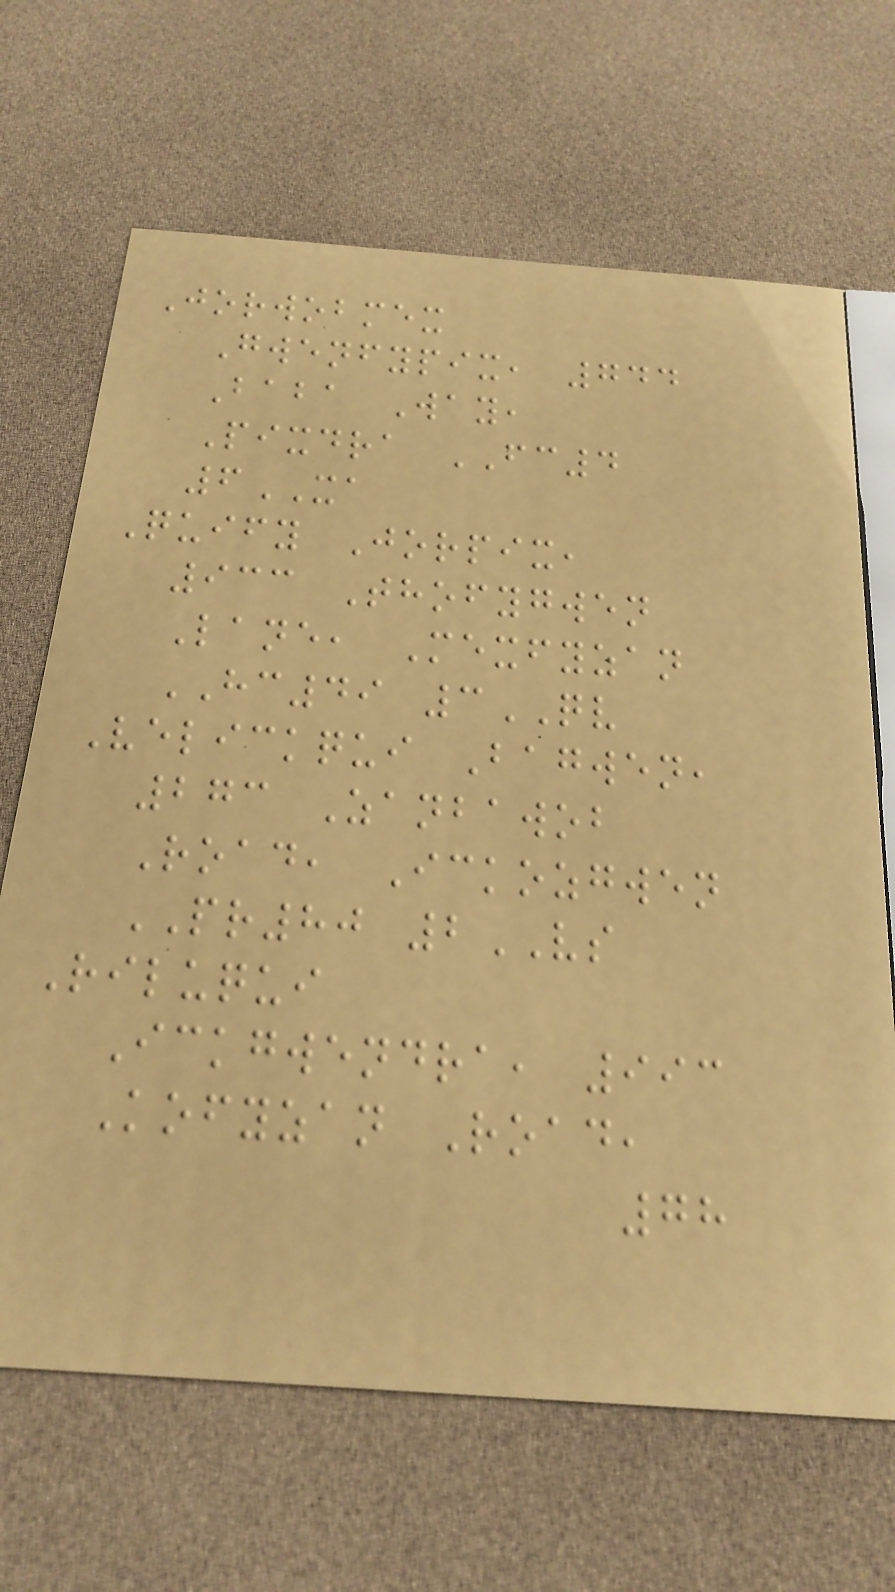Jorwobmex
Gwenfypix, 744
Baba Way,
Pixdra FC4
6XA
Quify Jorpix,
933 Thofygwen
Lane, Mexfyzan
HC49 3QV
Velickqui Bagwen,
273 Zanbawob
Road, Ickozgwen
PR80 2VS
Riluqui
Ickgwendra, 993
Kofyzan Road,
78
